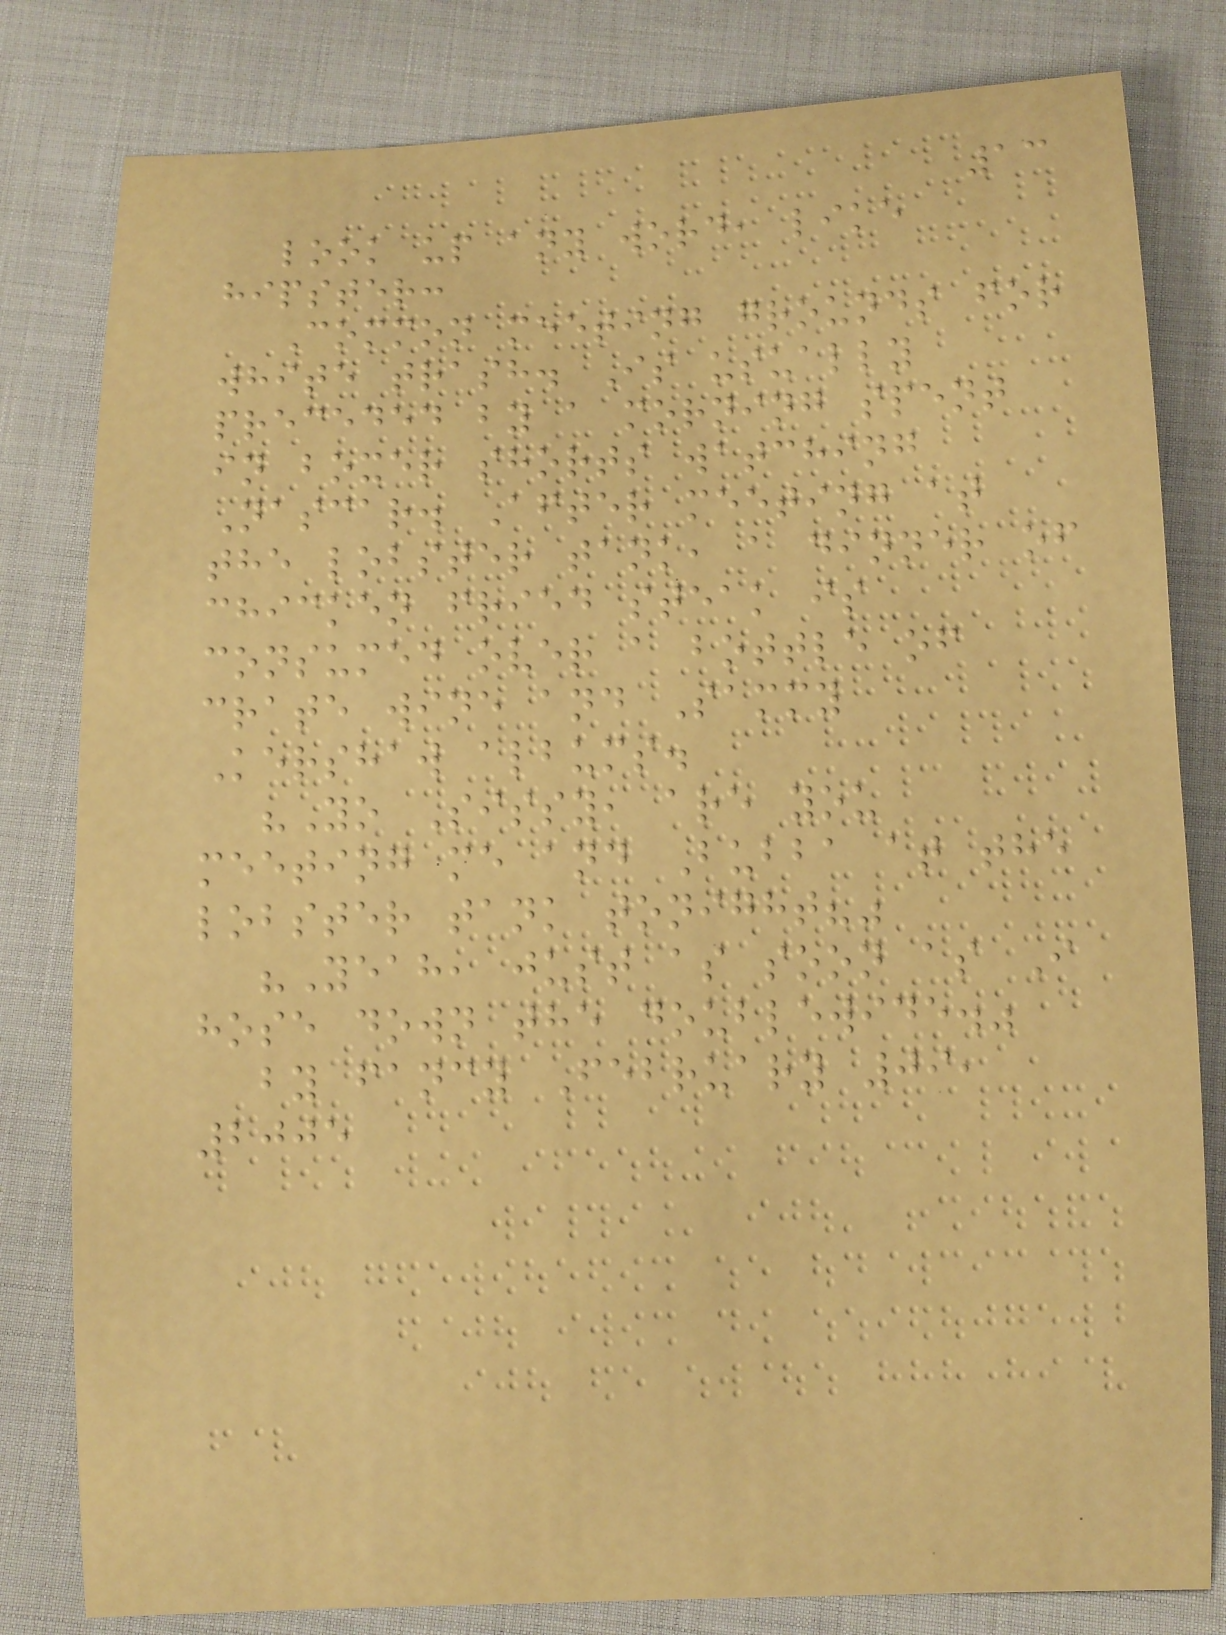13
look up any word, like
hipster:
Common meeting grounds for
white trash. Is usually
preceded by a morning spent
in boxer shorts watching
Nascar. After meeting at
the lobster tank, a dinner of
chicken fried steak is
consumed over a bottle of
crate wine and Sammy
Kershaw albums.
"Yo Sissy, are you
meeting me and Bubba at the
lobster tank tonight?"
"Yeah, just as soon as I
hose down the doublewide."
by fancy February 09,
2005
